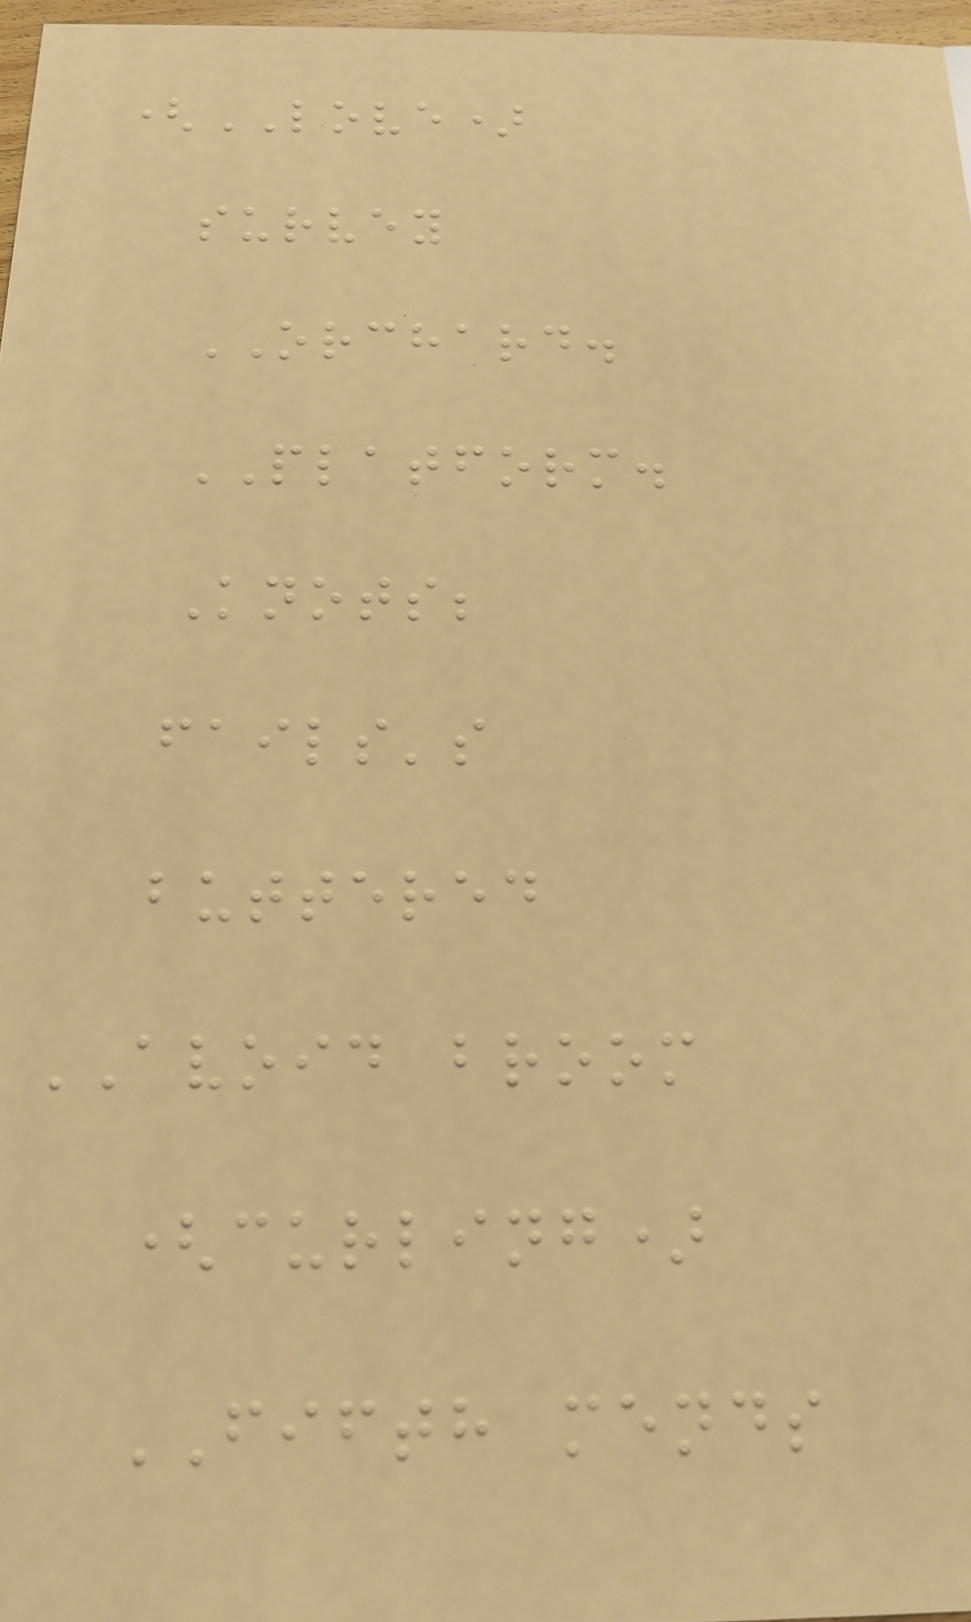(LOVE)
survey
ORCHARD.
PLATFORM.
Knots;
fails's
buttered
AVOID broom
(curling)
FIFTH mends
